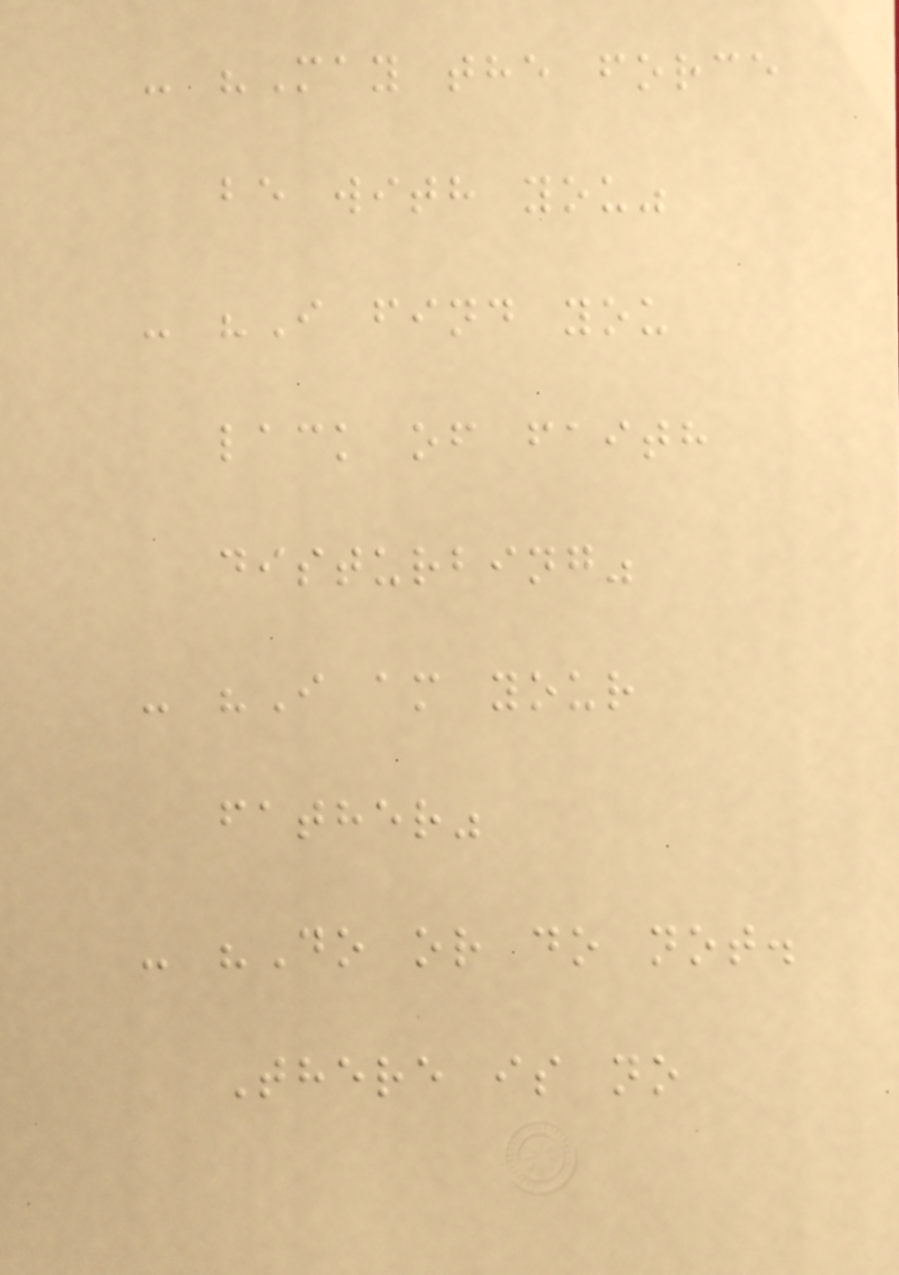- "May the force
be with you"
- "I find you
lack of faith
disturbing"
- "I am your
father"
- "Do or do not.
There is no
